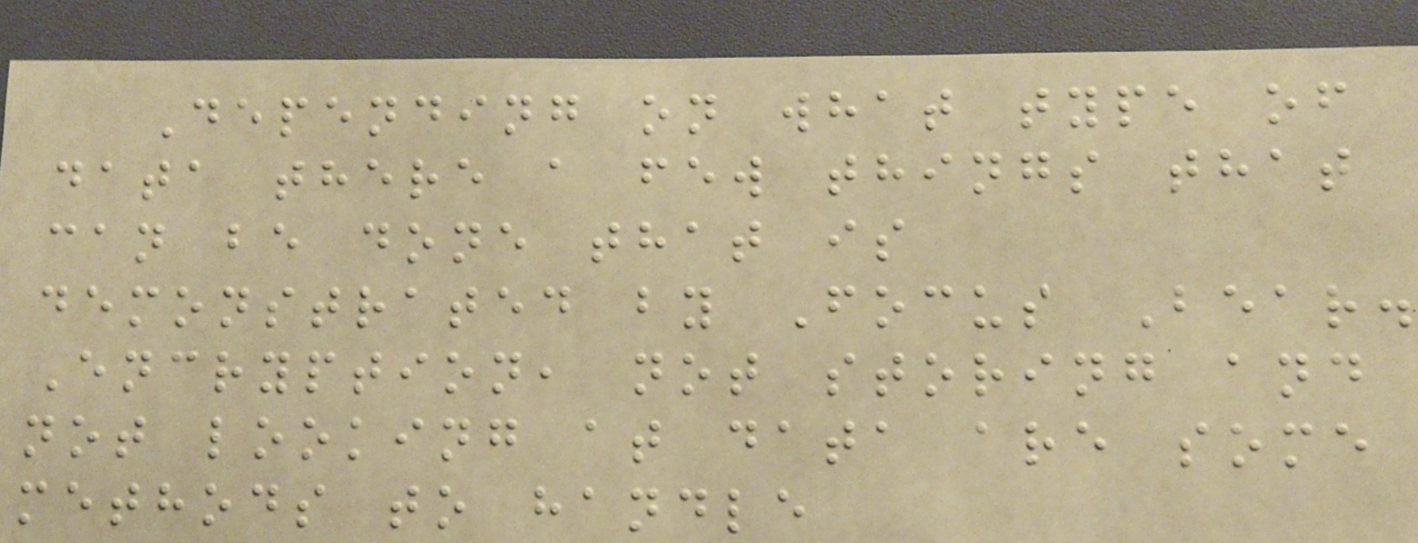Depending on what type of
data there a few things that
can be done that is
demonstrated by Focus Bear.
Encryption, not storing and
not looking at data are some
methods to handle
